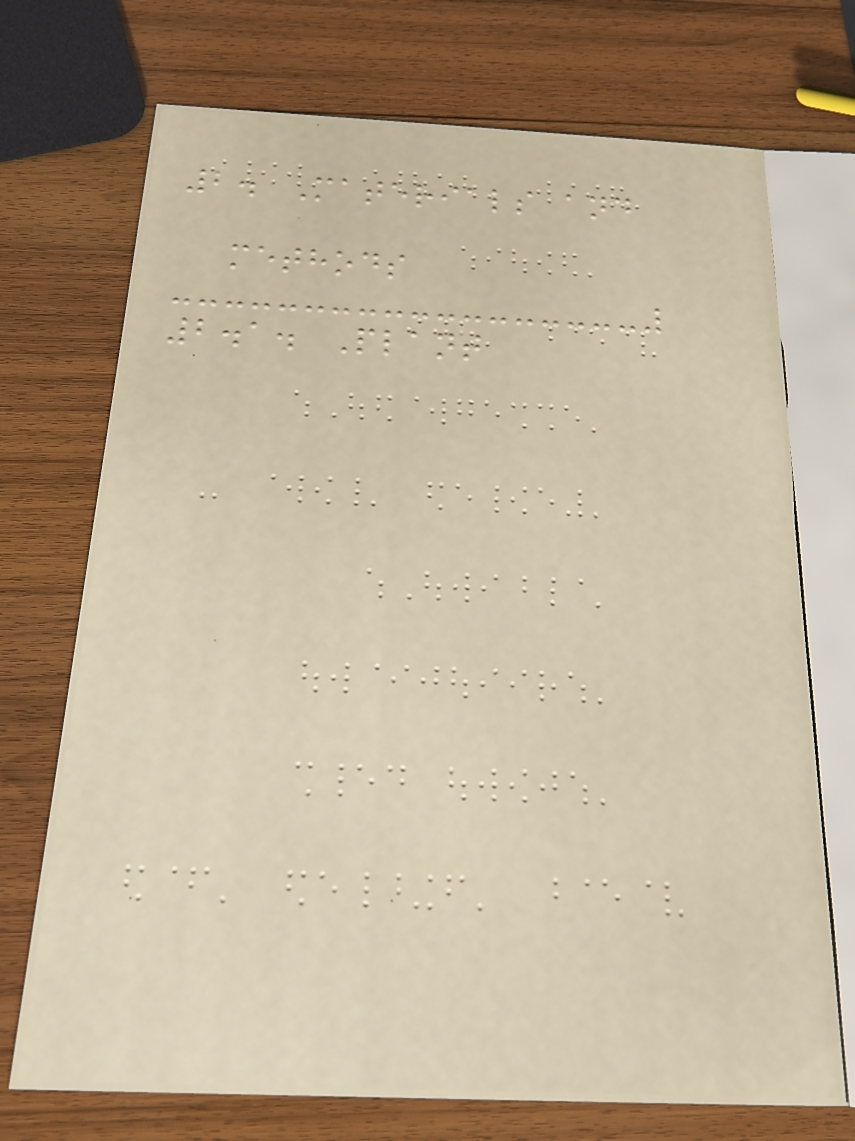2. Materials and
methods
2.1. Plant
